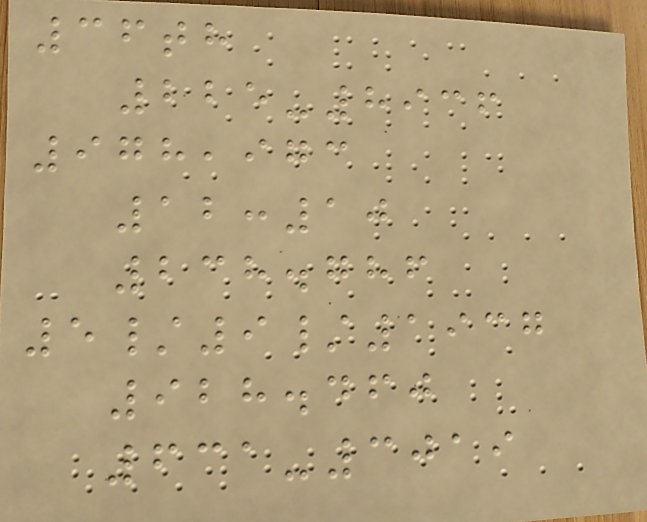36th
225-8936
978,973
12:10
238.786
5/9/1937
928.460
631-3019
